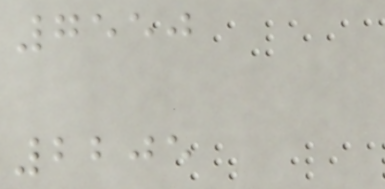7550
2205
